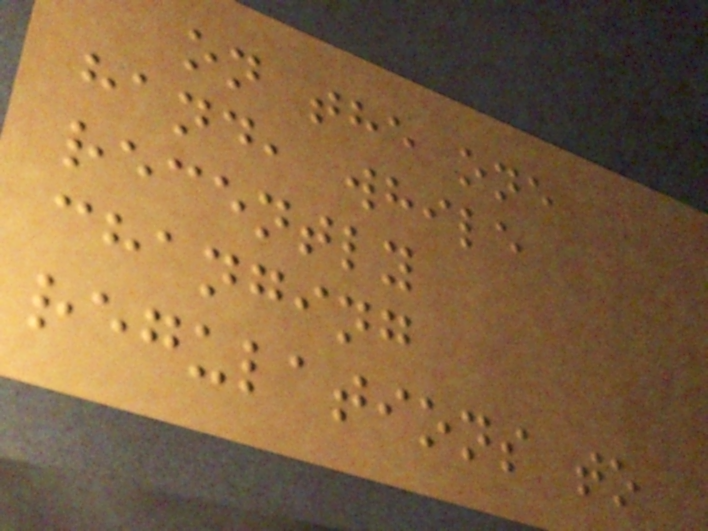on the one
hand, while
recently
changing
regulations to
